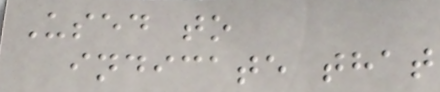Used to
indicate that
